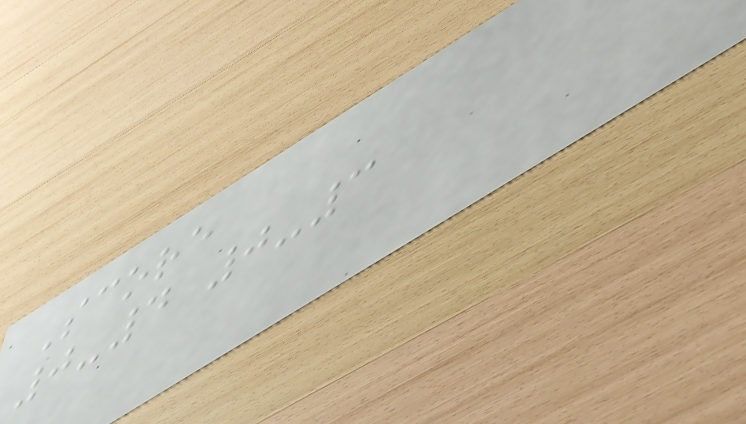Score
0-4 0-3
